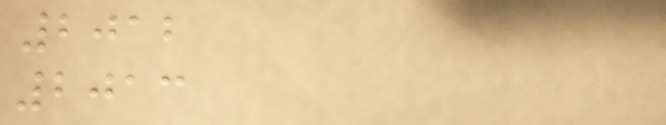2012
2013
